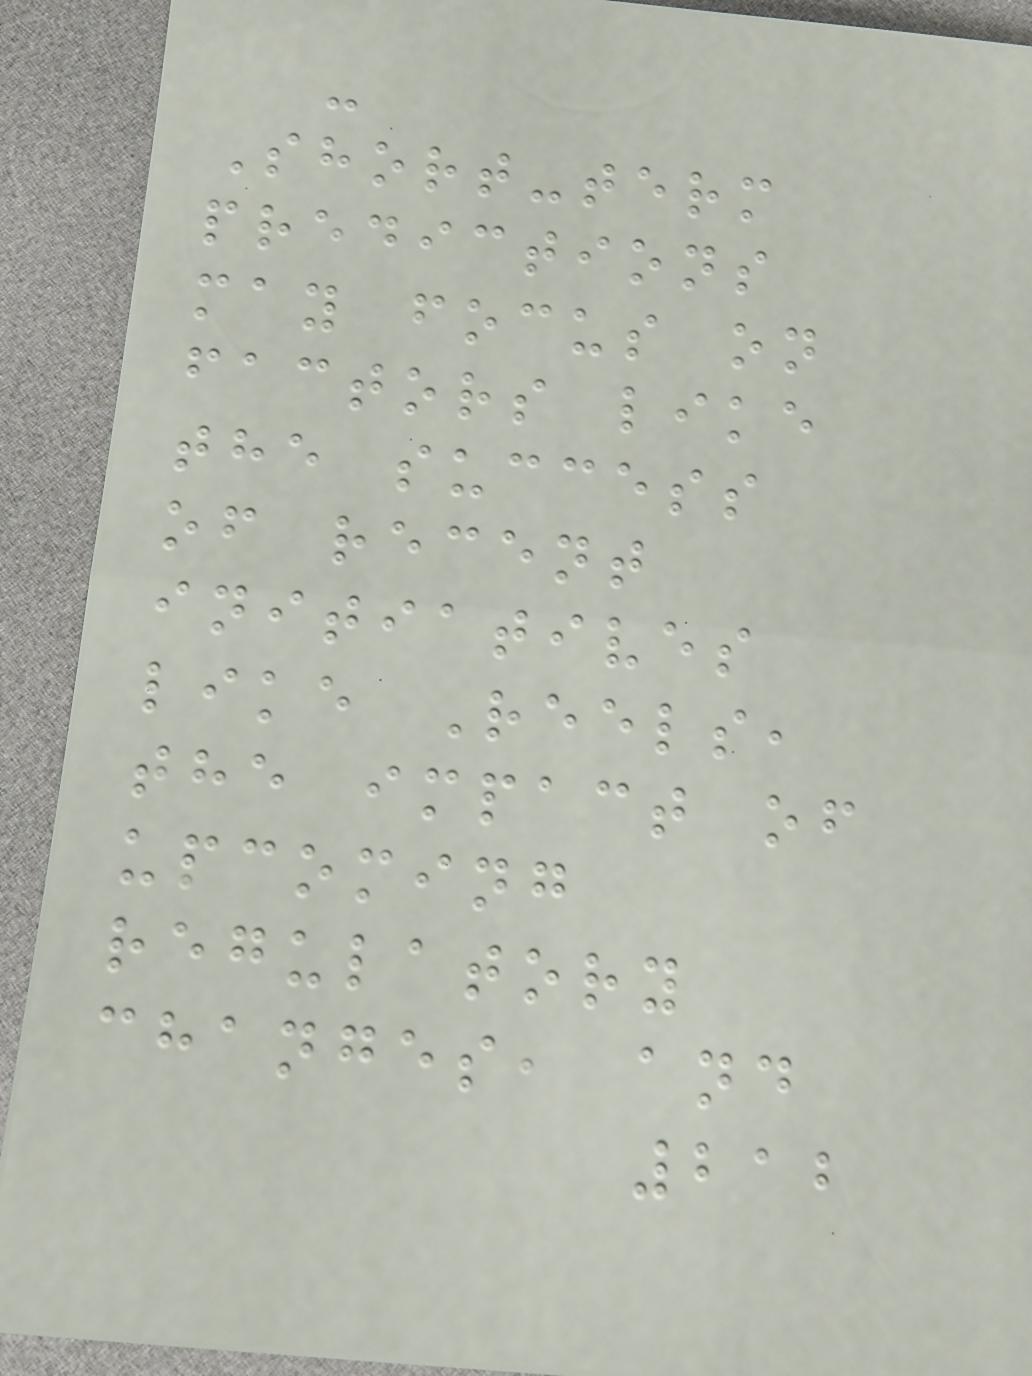-
Short-term
predictions
may focus on
factors like
the success
of recent
initiatives
like Reels,
the impact of
upcoming
regulatory
changes, and
212
